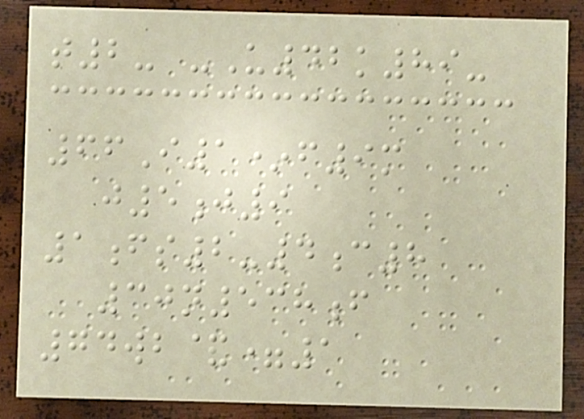t2- -U42k89-
66I1*f9m
j5j9
1fs2-4c8
30n538f
74wb&=1
